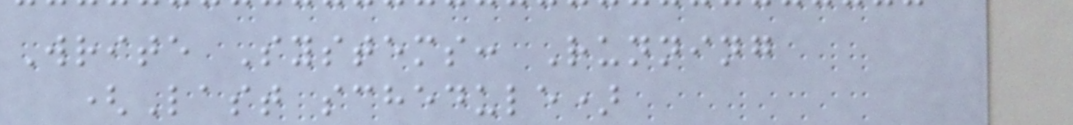Write Systems: Running
(Last schedule)
